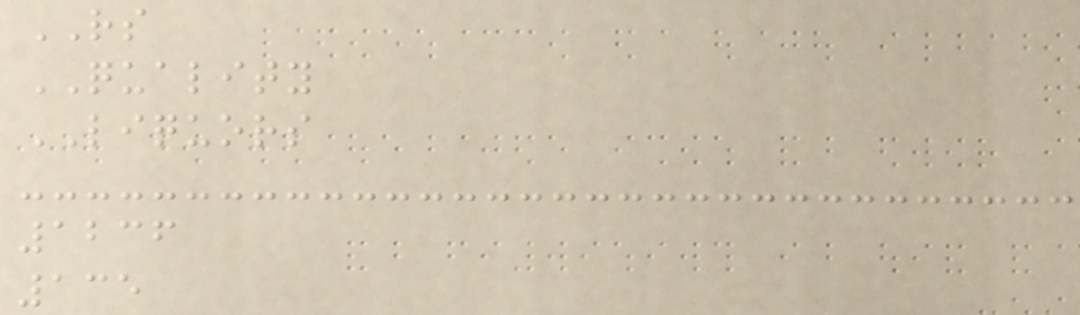RS
QUALITY
LIQUORS
1236
135
